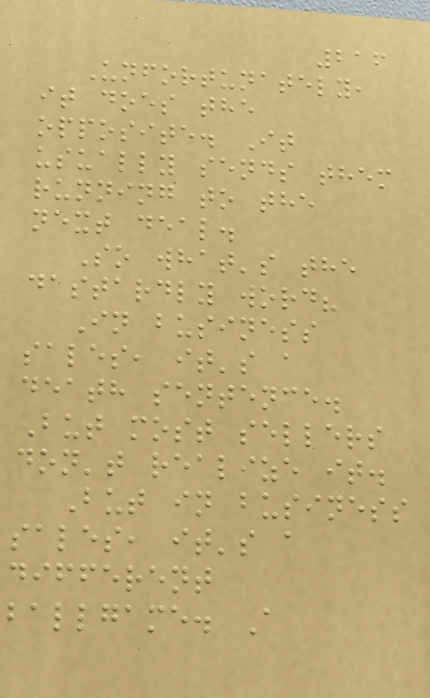216
Unfortunately,
it does the
opposite. It
usually sends them
running to the
next deal.
So what's the
dastardly word?
In business
sales, it's a
death sentence.
But most sellers
don't realize it.
But in business
sales, it's a
different
ballgame. A
